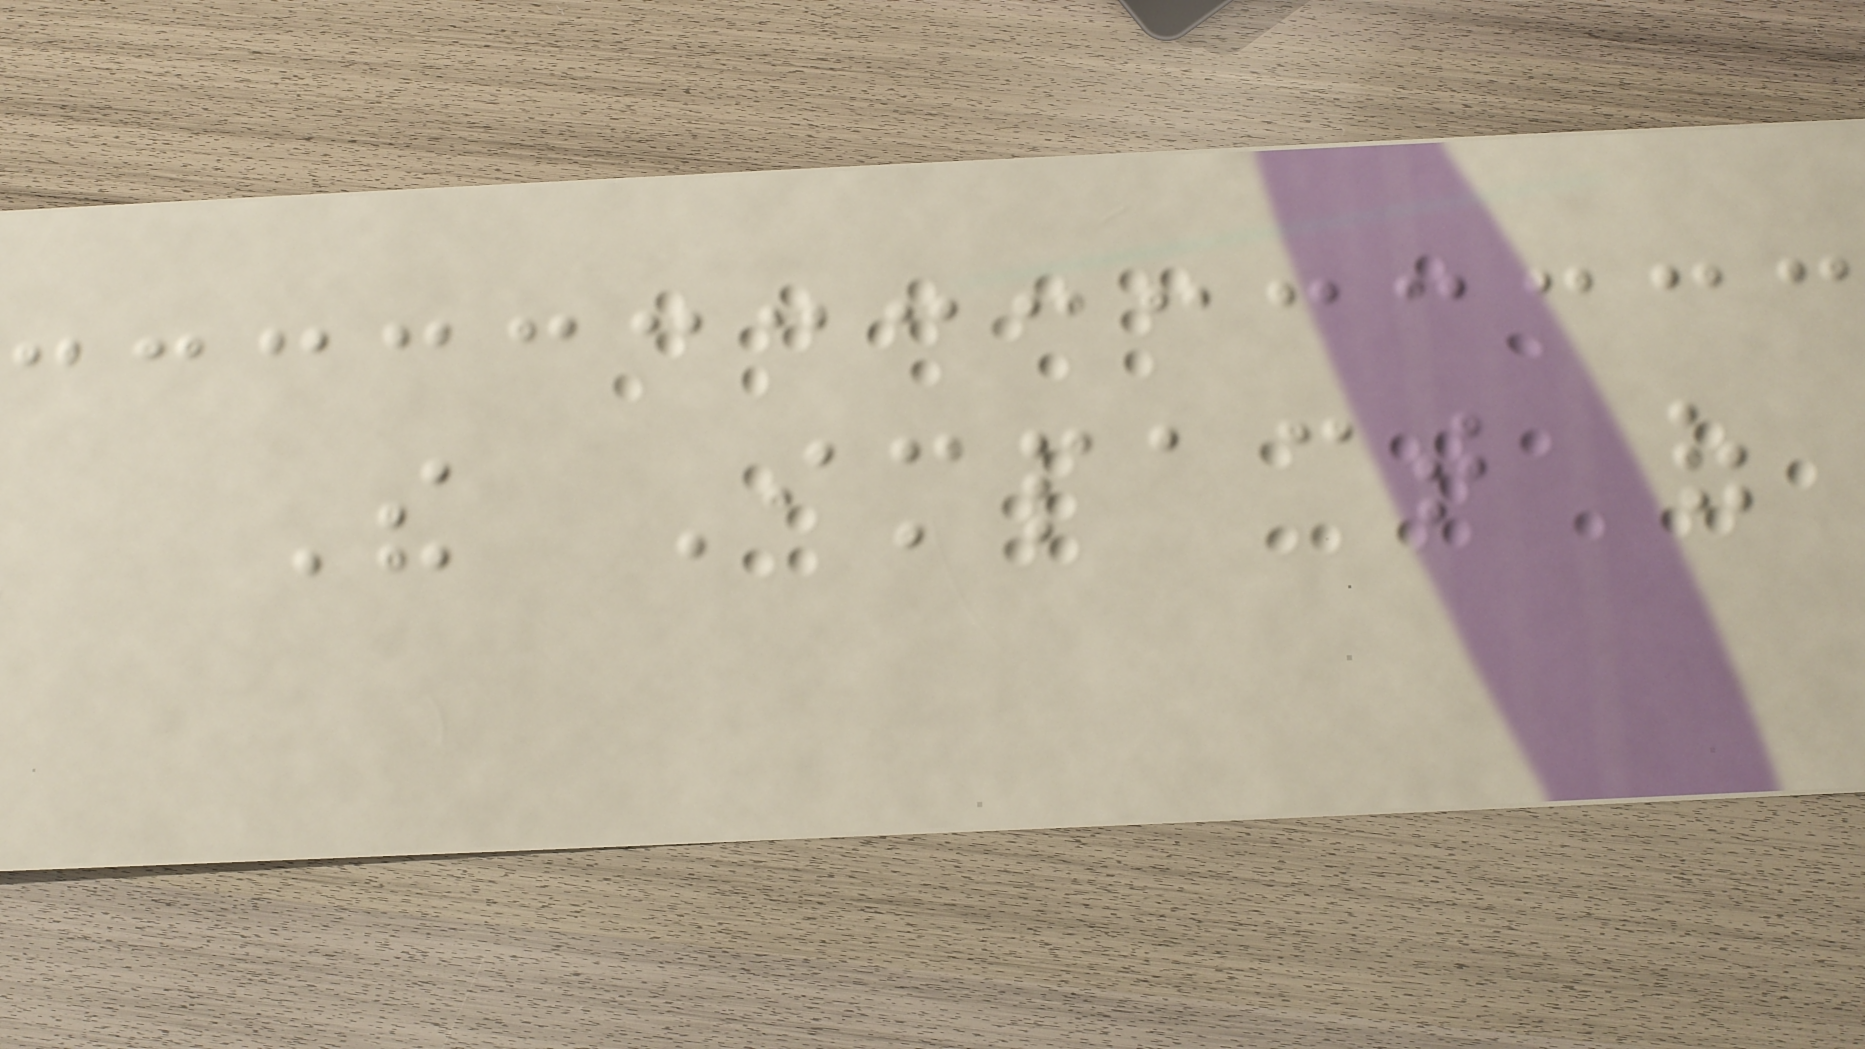The Impact of
